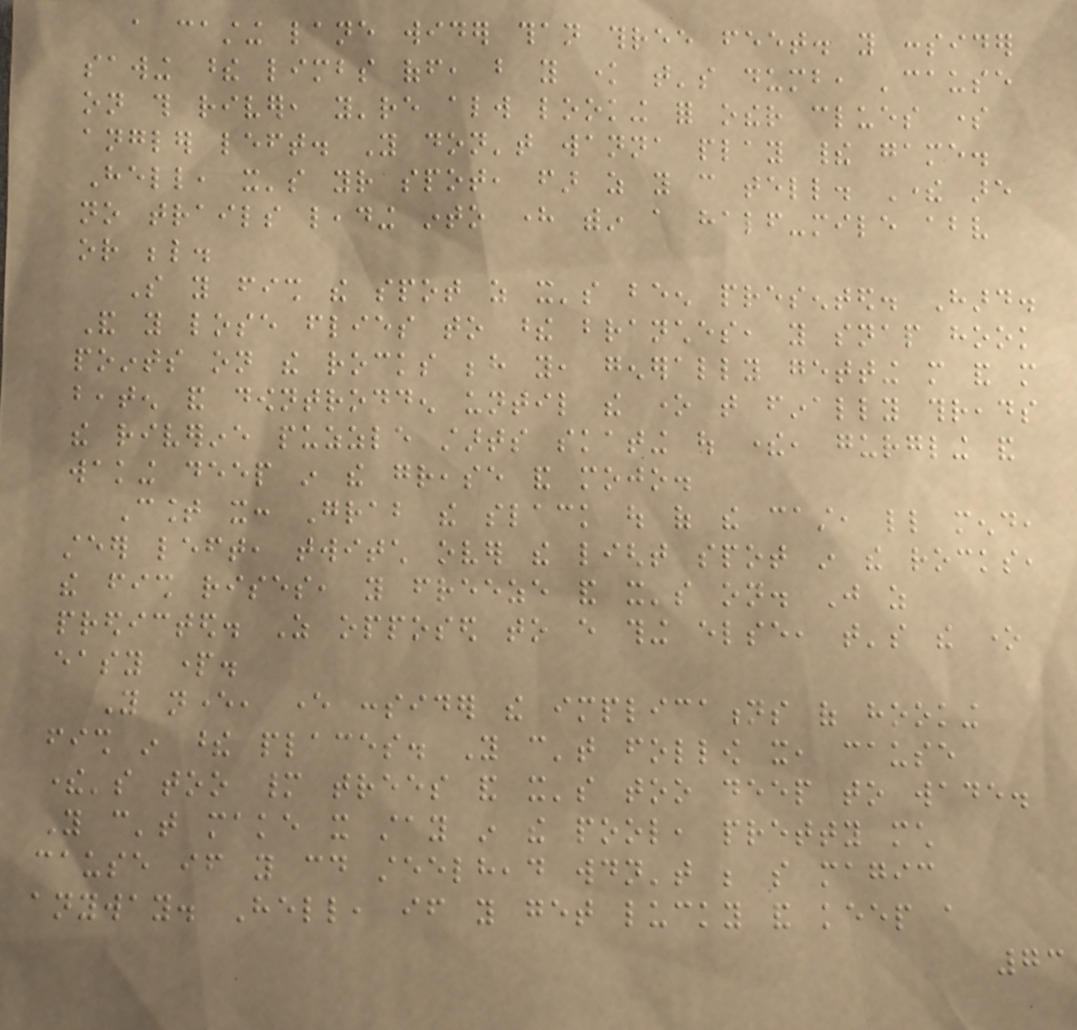a casting lane wider than three feet. you consider
sawing these limbs off, but you know that's dumb, 'cause
on this river, you're always looking for other clues some
angler left. You don't wanna play their game.
Hell, it's your spot, far as you can tell. There are
no trails leading into here within a half-mile above
or below.
So you fish the spot as it's been presented. Hard.
And you lose flies to these branches, you snap hook
points on the rocks behind you, generally getting more and more
beaten and downtrodden until the one that finally threads
the riverine puzzle starts skating out there, gurgling and
waking deep in the grease and mojo.
Count it: Grab the slack out of the cast, little mend,
steer left, twitch over the light spot in the rocks,
the fish rises, you freeze and it's on. Just as
predicted. As opposed to every thing else, that's the one
easy part.
You never, ever consider the implications of hooking
fish in these places. You can't follow it, cause
there's too many trees and it's too deep to wade.
You can't make it stay in the pool, pretty much
cause if you could steelhead wouldn't be so magic
anyway. Hell, if you get lucky and keep a
73
